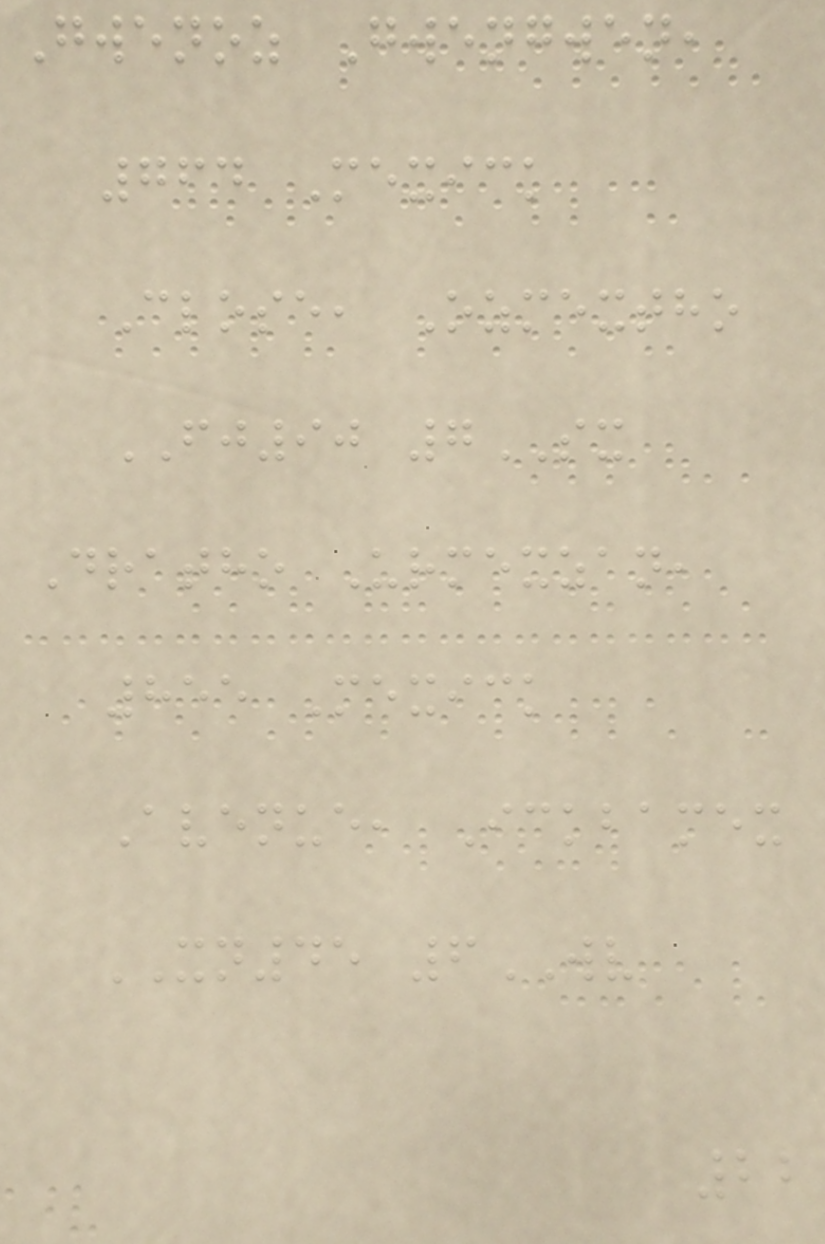Gwenoz Gwengwen,
764 Mexick
Close, Ozmextho
FJ90 7SX
Dratho Urmexzan,
855 Mexick
Avenue, Ickbamex
XN45 6WV
22
